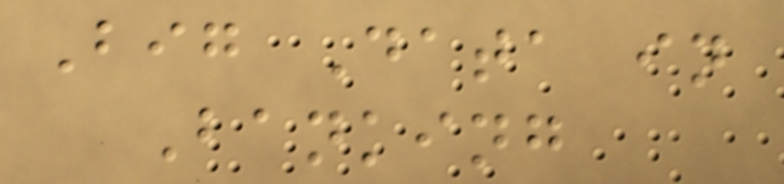Big Data in
Banking
